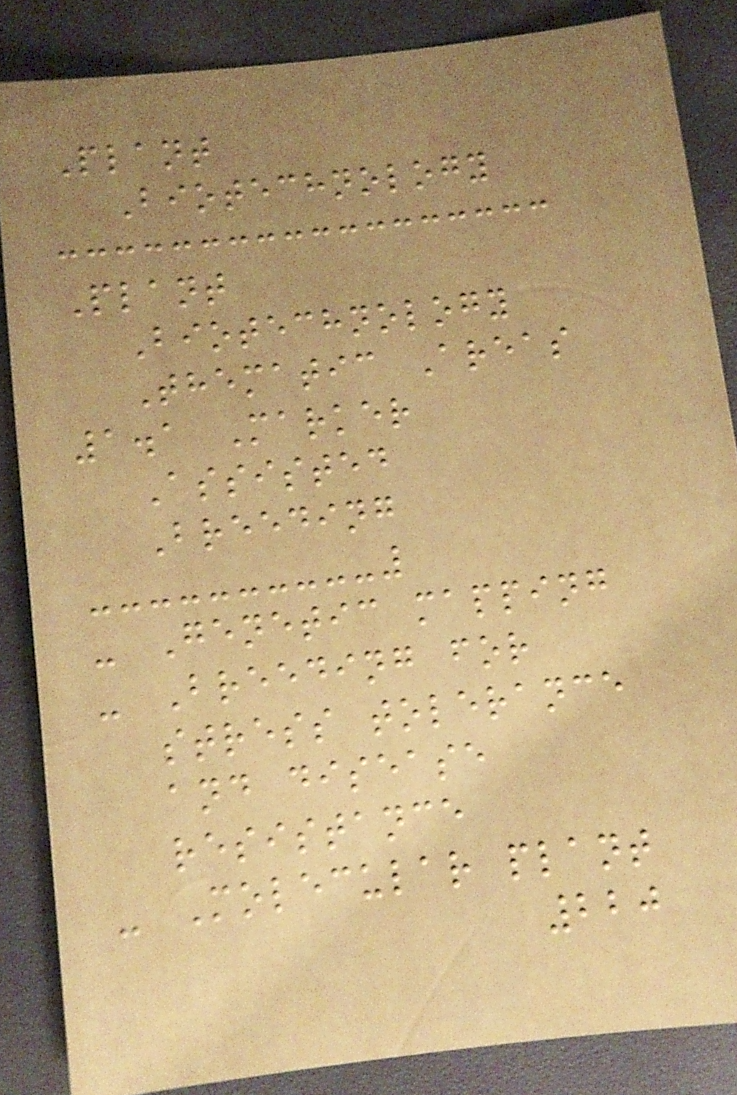Plant
Biotechnology
Plant
Biotechnology
Thematic Areas
1.1 Marker
Assisted
Breeding
- Genetic mapping
- Breeding for
stress tolerance
and disease
resistance
- Molecular plant
220
